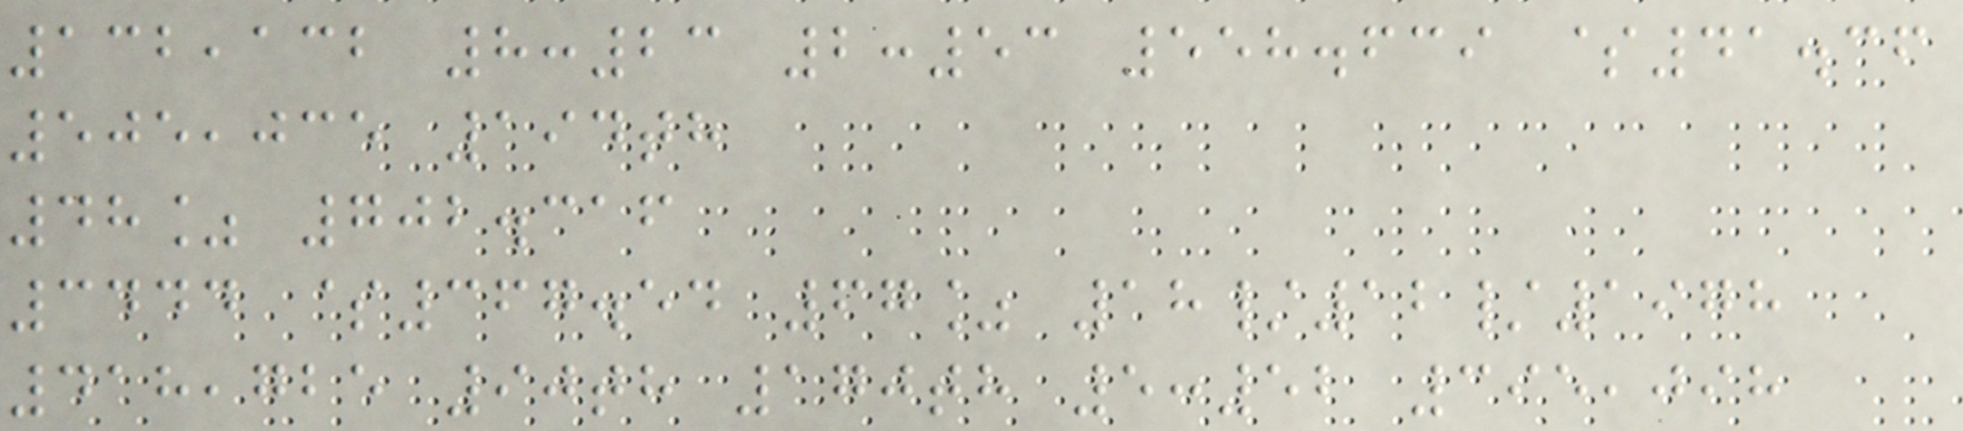132,132 8:23 2:53 558.639 $41.36
505,035 194th
48% 702.316
3444 $367.54 67% 18/12/1978
418,725 90th 170th 5:52 395,098
